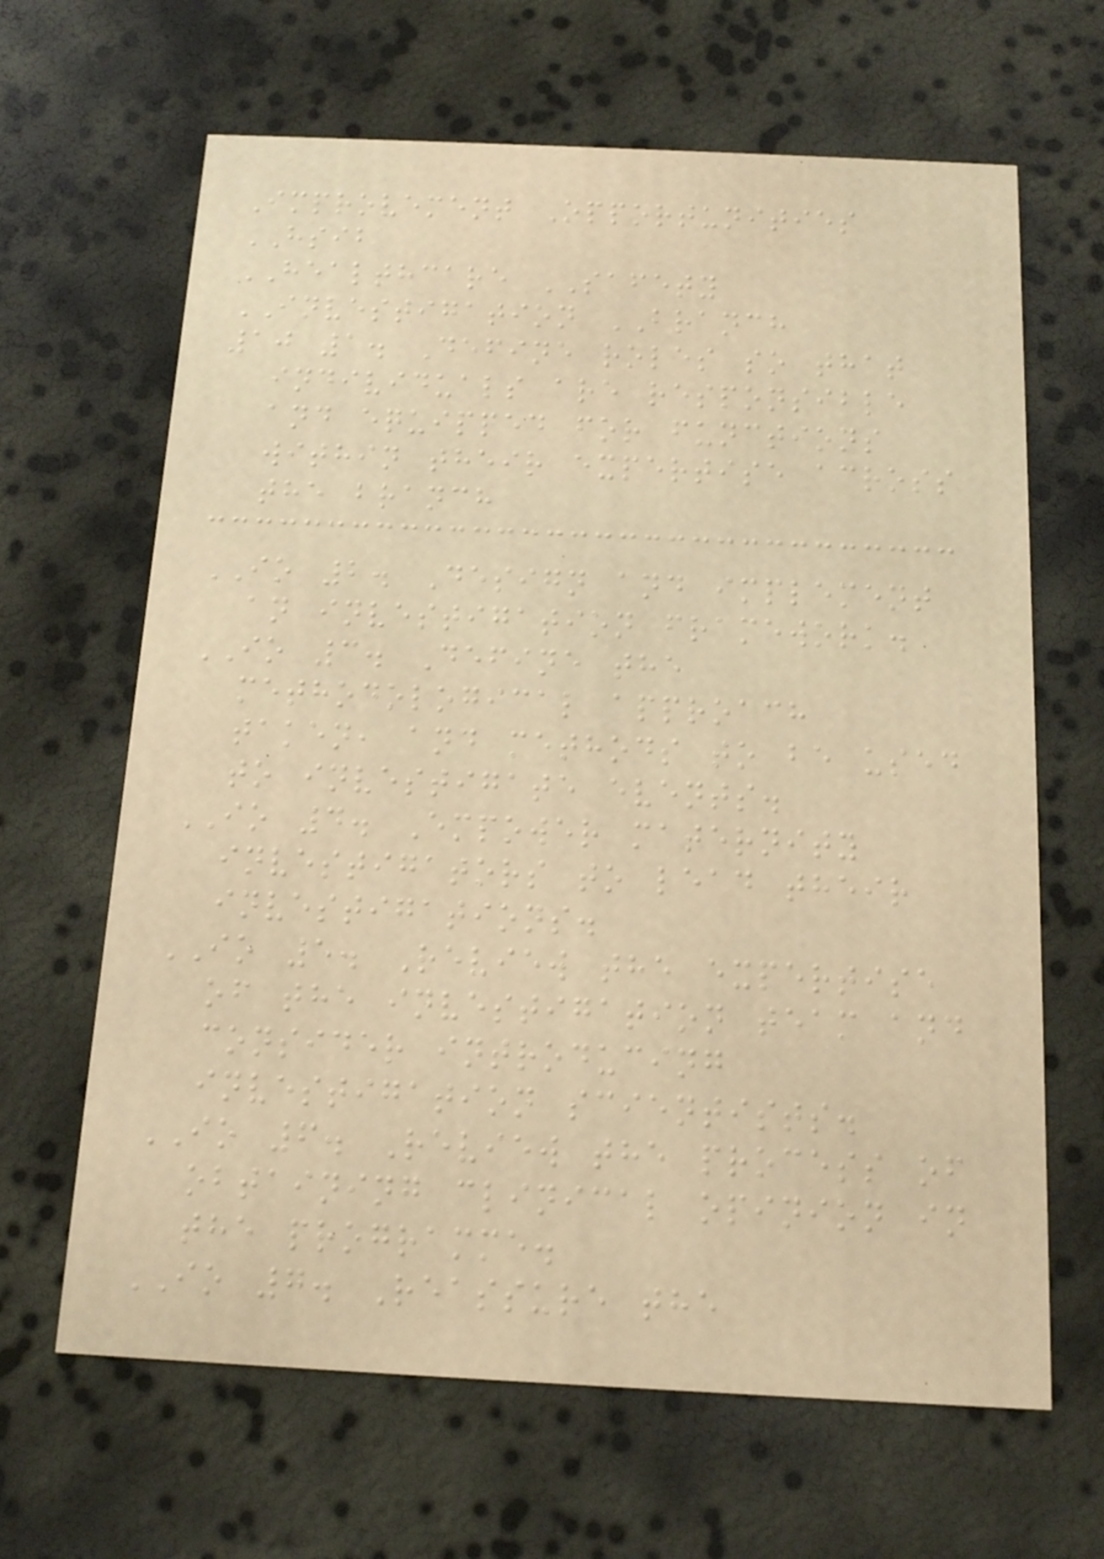Improvement Opportunities
HSIB
HEALTHCARE SAFETY
INVESTIGATION BRANCH
10 1. Define roles so that
individuals are responsible
and equipped for functions
within their expertise across
the branch
IO 2. Design and implement
an investigation framework.
IO 3. Define the
methodological approach
taken, and methods to be used
to investigate events.
IO 4. Empower maternity
investigators to lead their
investigations.
IO 5. Review the expertise
of the investigation team and
consider introducing
investigation scientists.
IO 6. Review the process of
obtaining clinical opinion in
the programme.
IO 7. Reassure the
